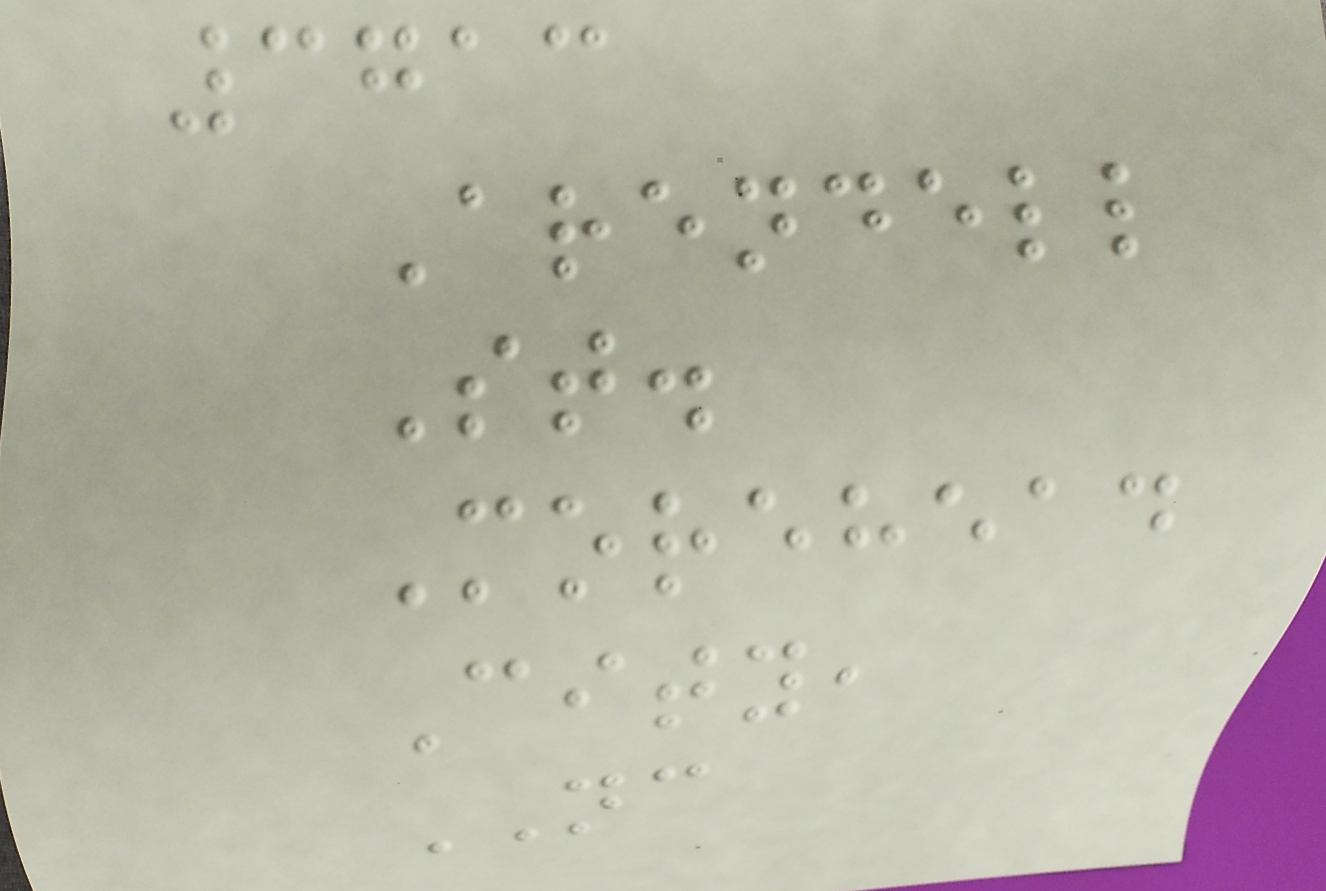3713
Arendell
St.
Morehead
City,
NC
